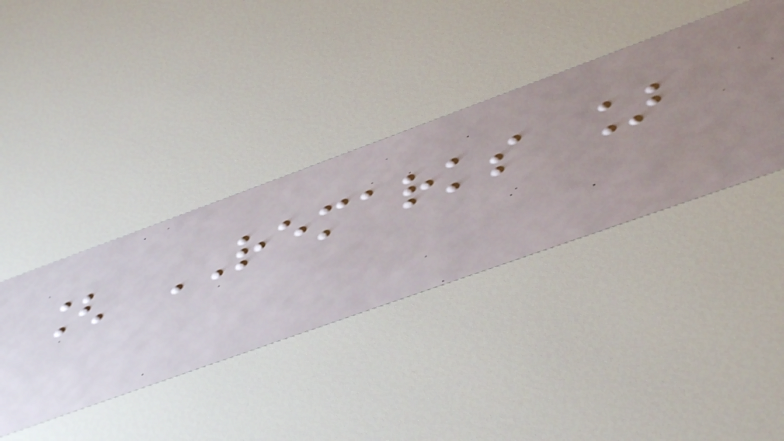[ REMARKS ]
